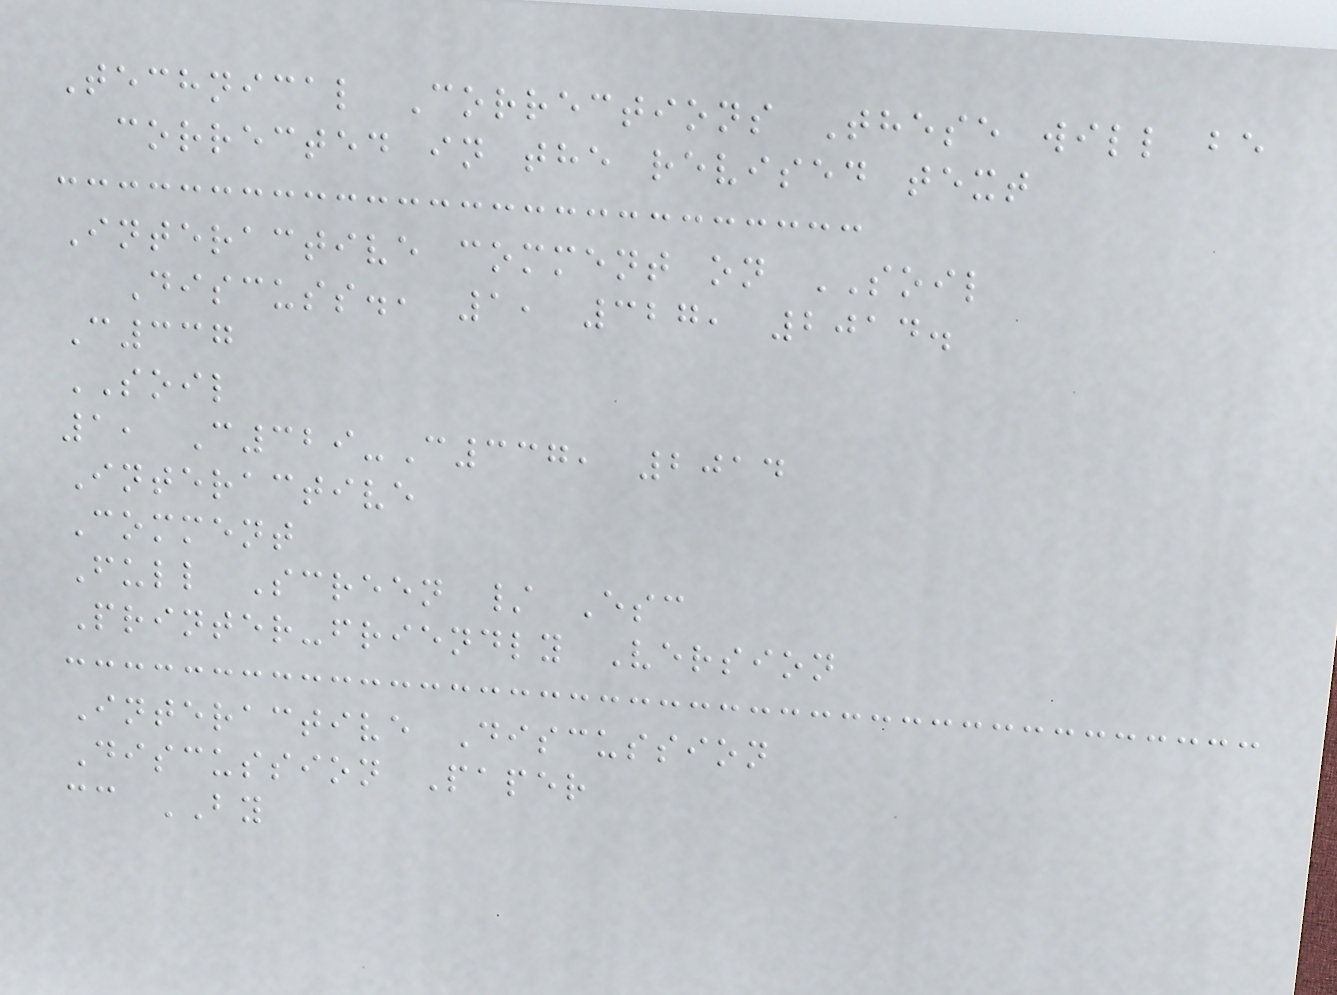Technical Corrections These will be
corrected in the revised text
Interactive comment on SOIL
Discuss., 1, 327, 2014.
C337
SOIL
1, C329-C337, 2014
Interactive
Comment
Full Screen / Esc
Printer-friendly Version
Interactive Discussion
Discussion Paper
cc BY
